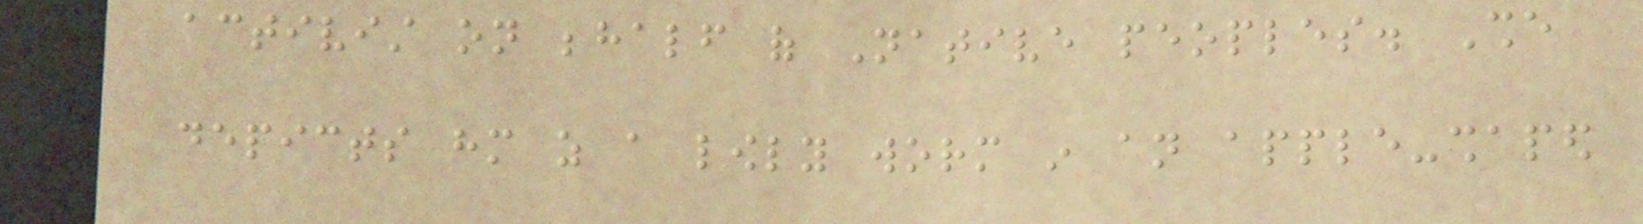activist on behalf of Native peoples. She
depicts him as a lowly worm in an apple-shaped
